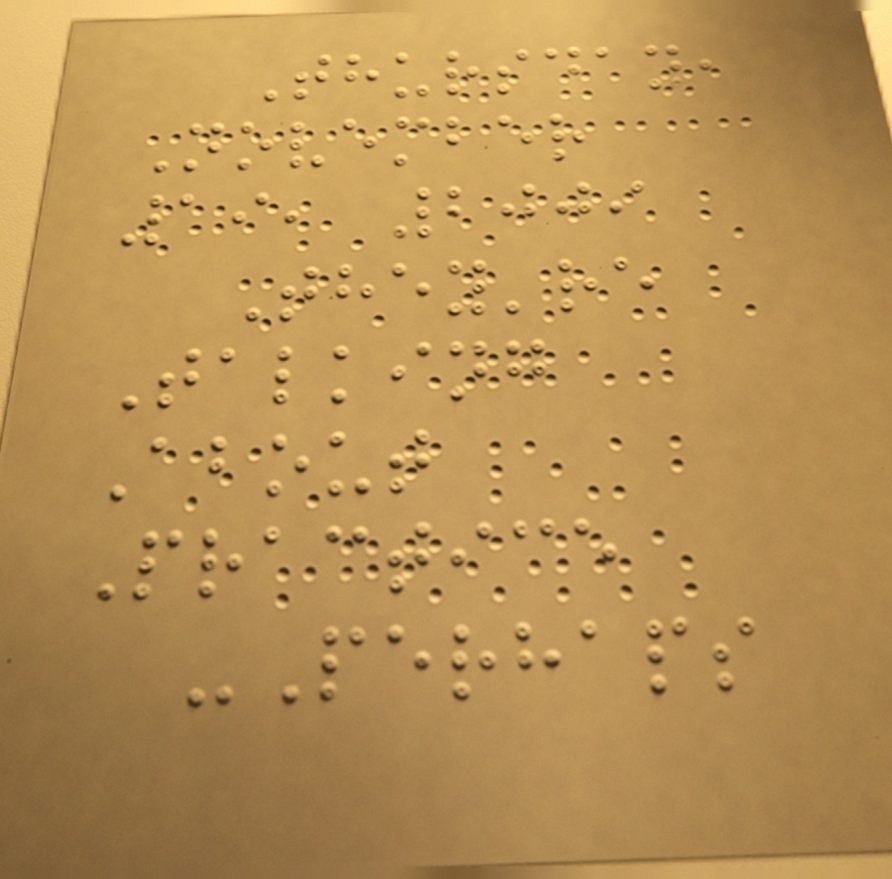Thursday,
November
19, 2009
They're
Talking
About
Practice
-Perhaps
